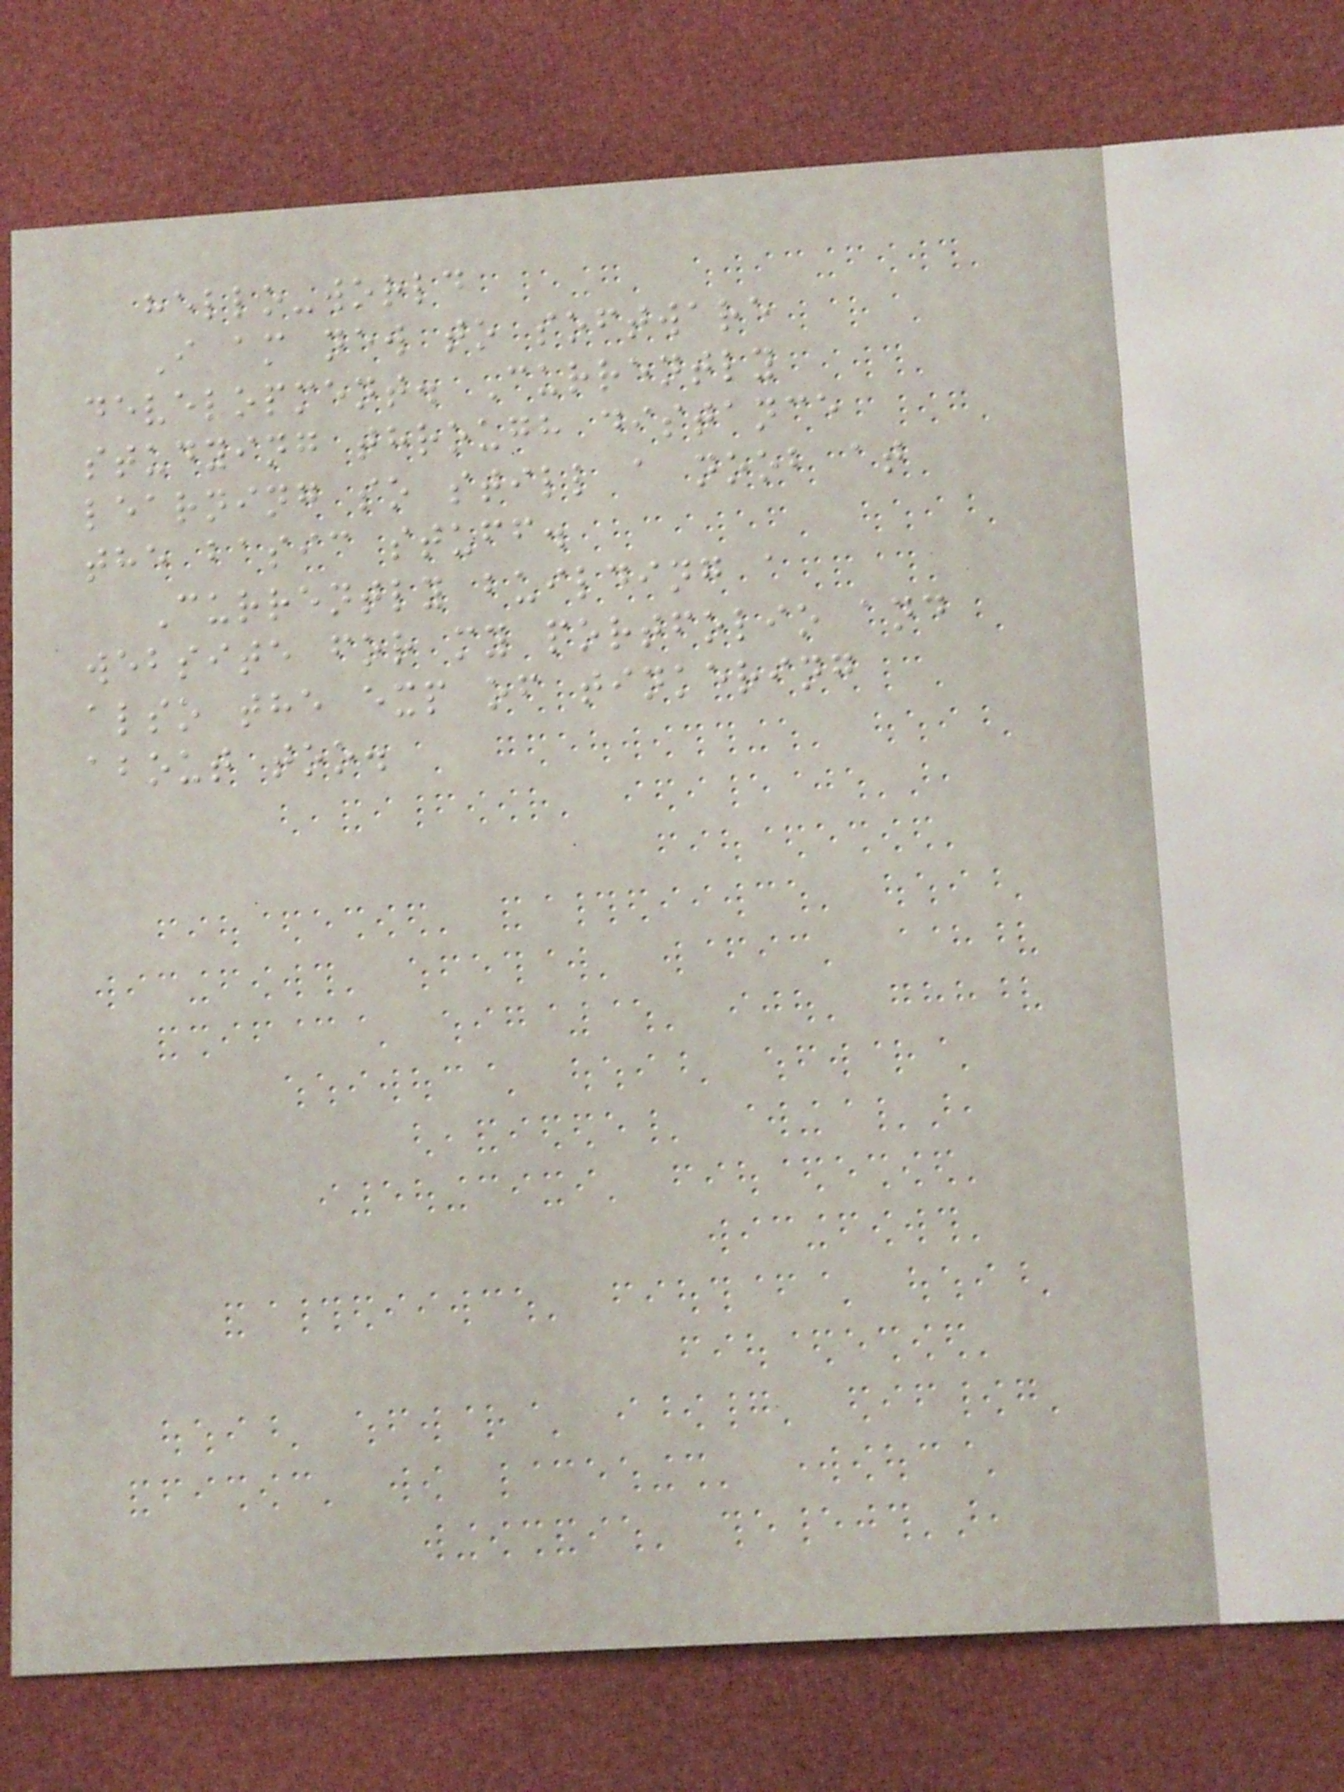hello-world
I am new to software
development. Currently
studying through distance
learning so still a noob at
the basic stuff.
Currently building a
website for my portfolio and
also the exp of tinkering
about too.
